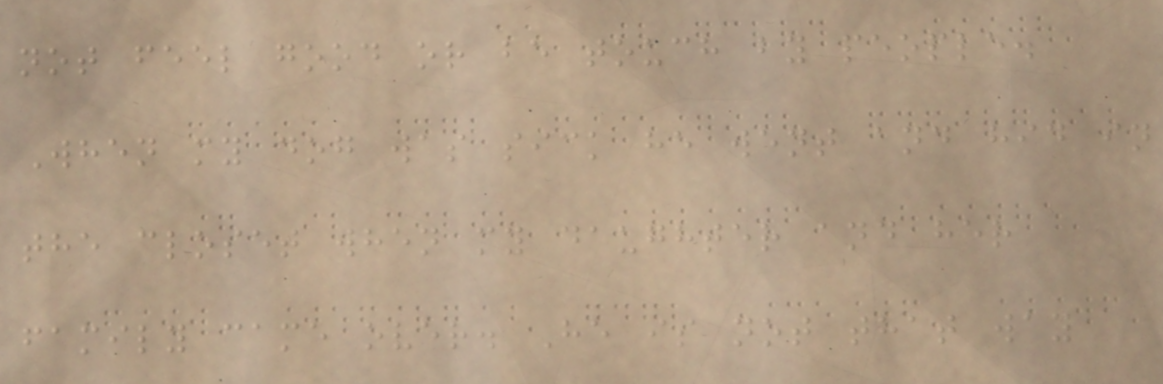not feel good or be touch by people.
When my dog was sick he went and hid in
the closet when my daughter and her
family came over. He is not that way
